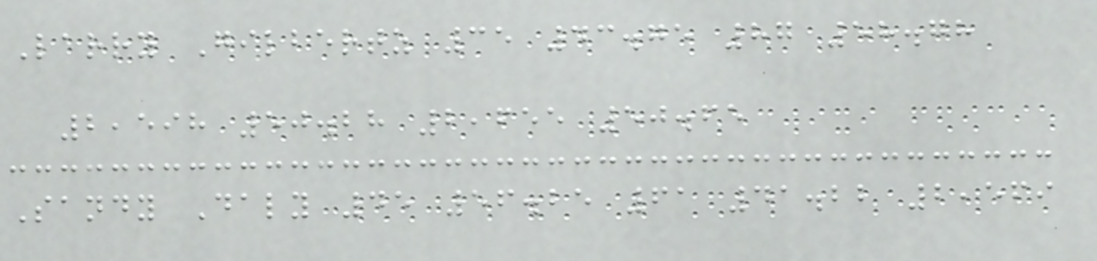Larry Gilbertz 35 43.75 87 58.78
2,598 50.28 2,655 50.65
Sandy Daly 45 56.25 61 41.22 2,569
